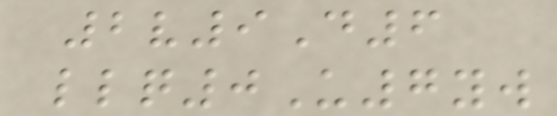2v9D6
llq0U7yw
